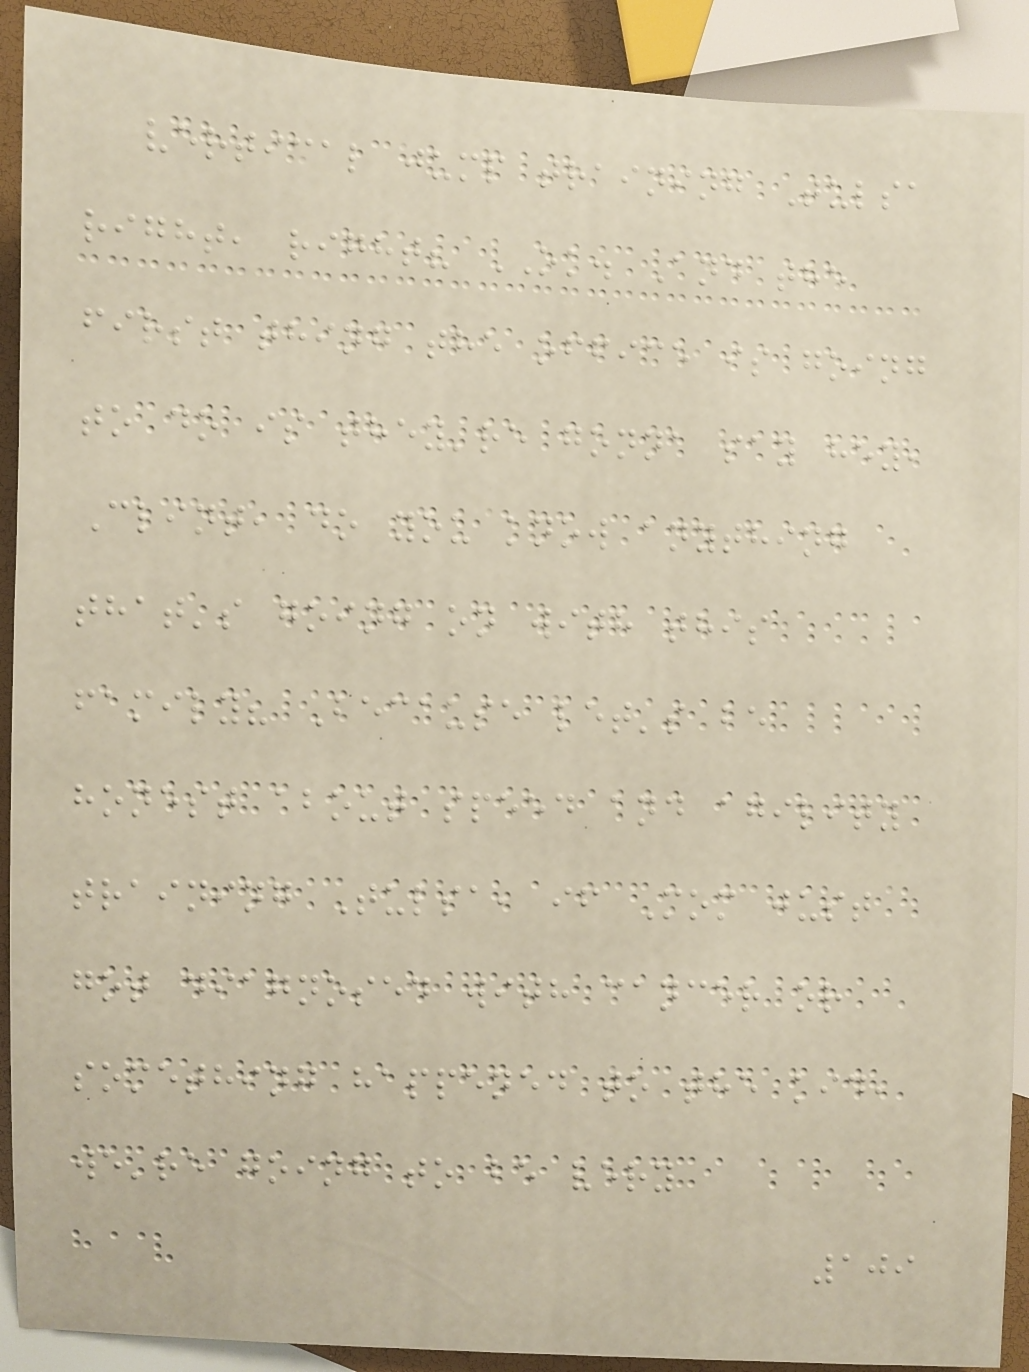vertical jump training Tulsa
right, right? OK. And the
first thing the office is going
to do is they're gonna say hey,
Clint, do you know anything
that's going on with this
family? Because let's be
honest about speed and agility
training Tulsa, if Mom just
got diagnosed with cancer or
something happened to the kid,
we're going to be very
109
